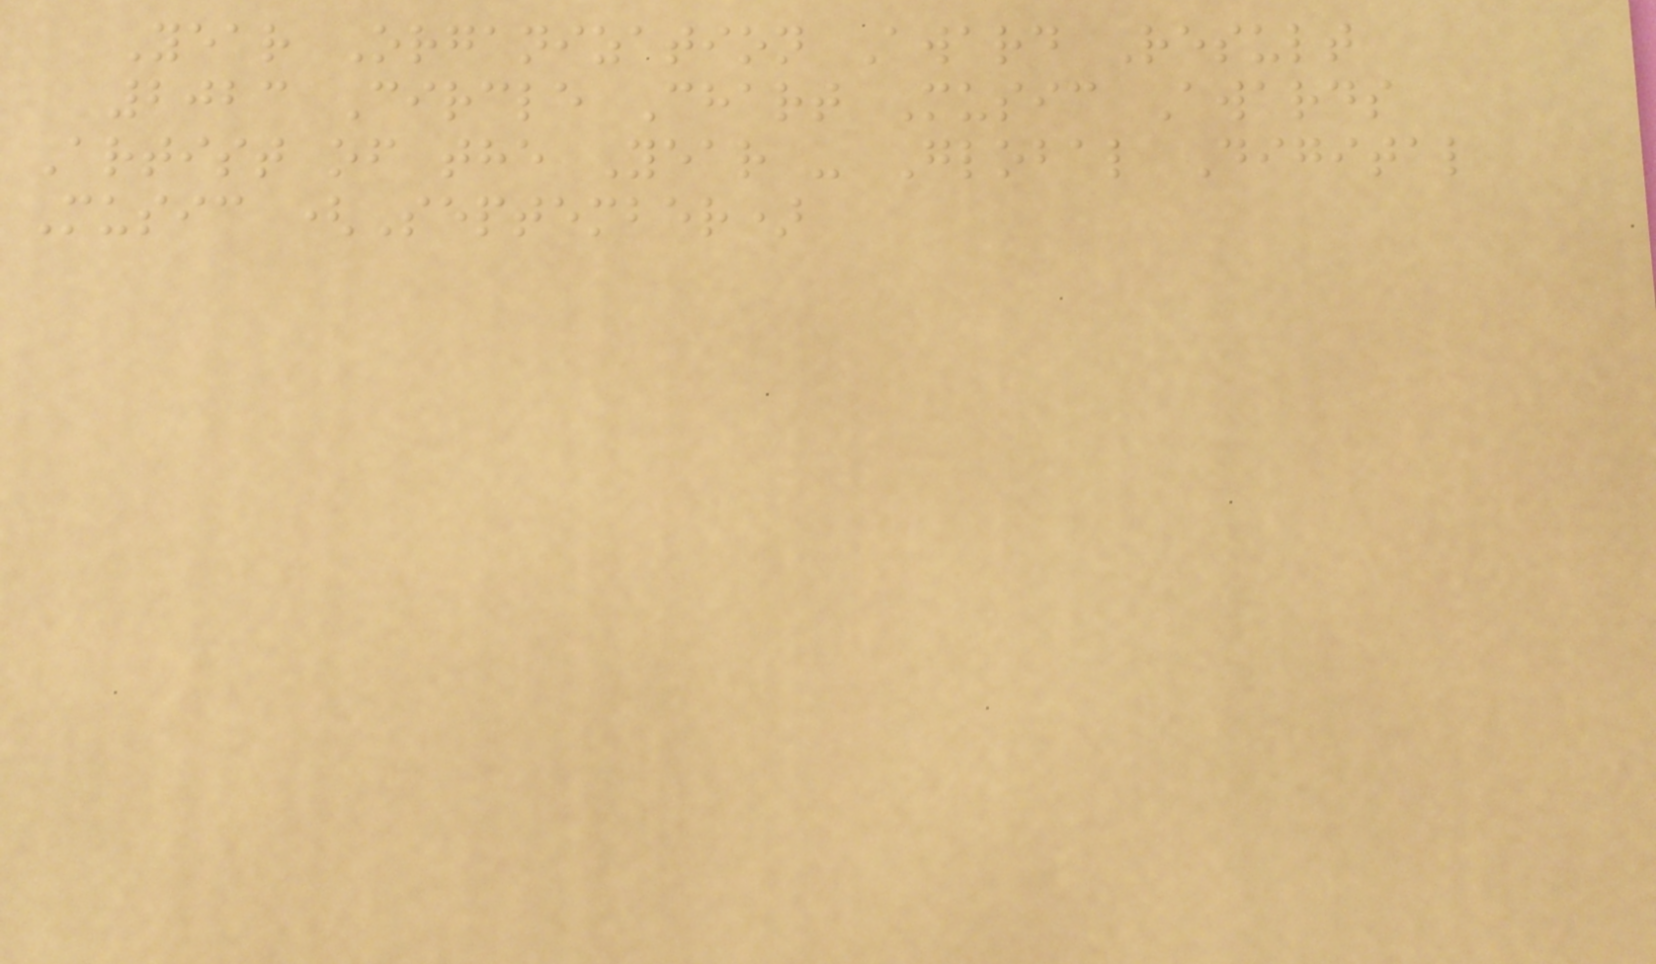Year Organization Award Result
2023 Circle Chart Music Awards
Artist of the Year - Global Digital
Music (September)
